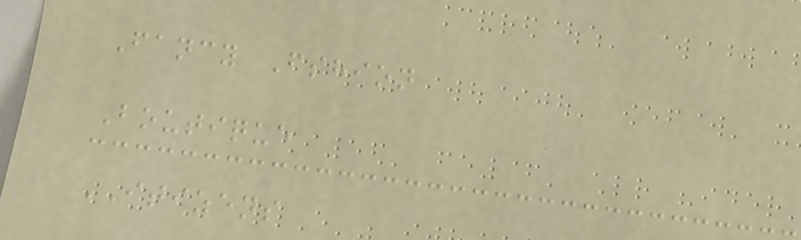Fancy Fshion
Boutique
ITIZENS
